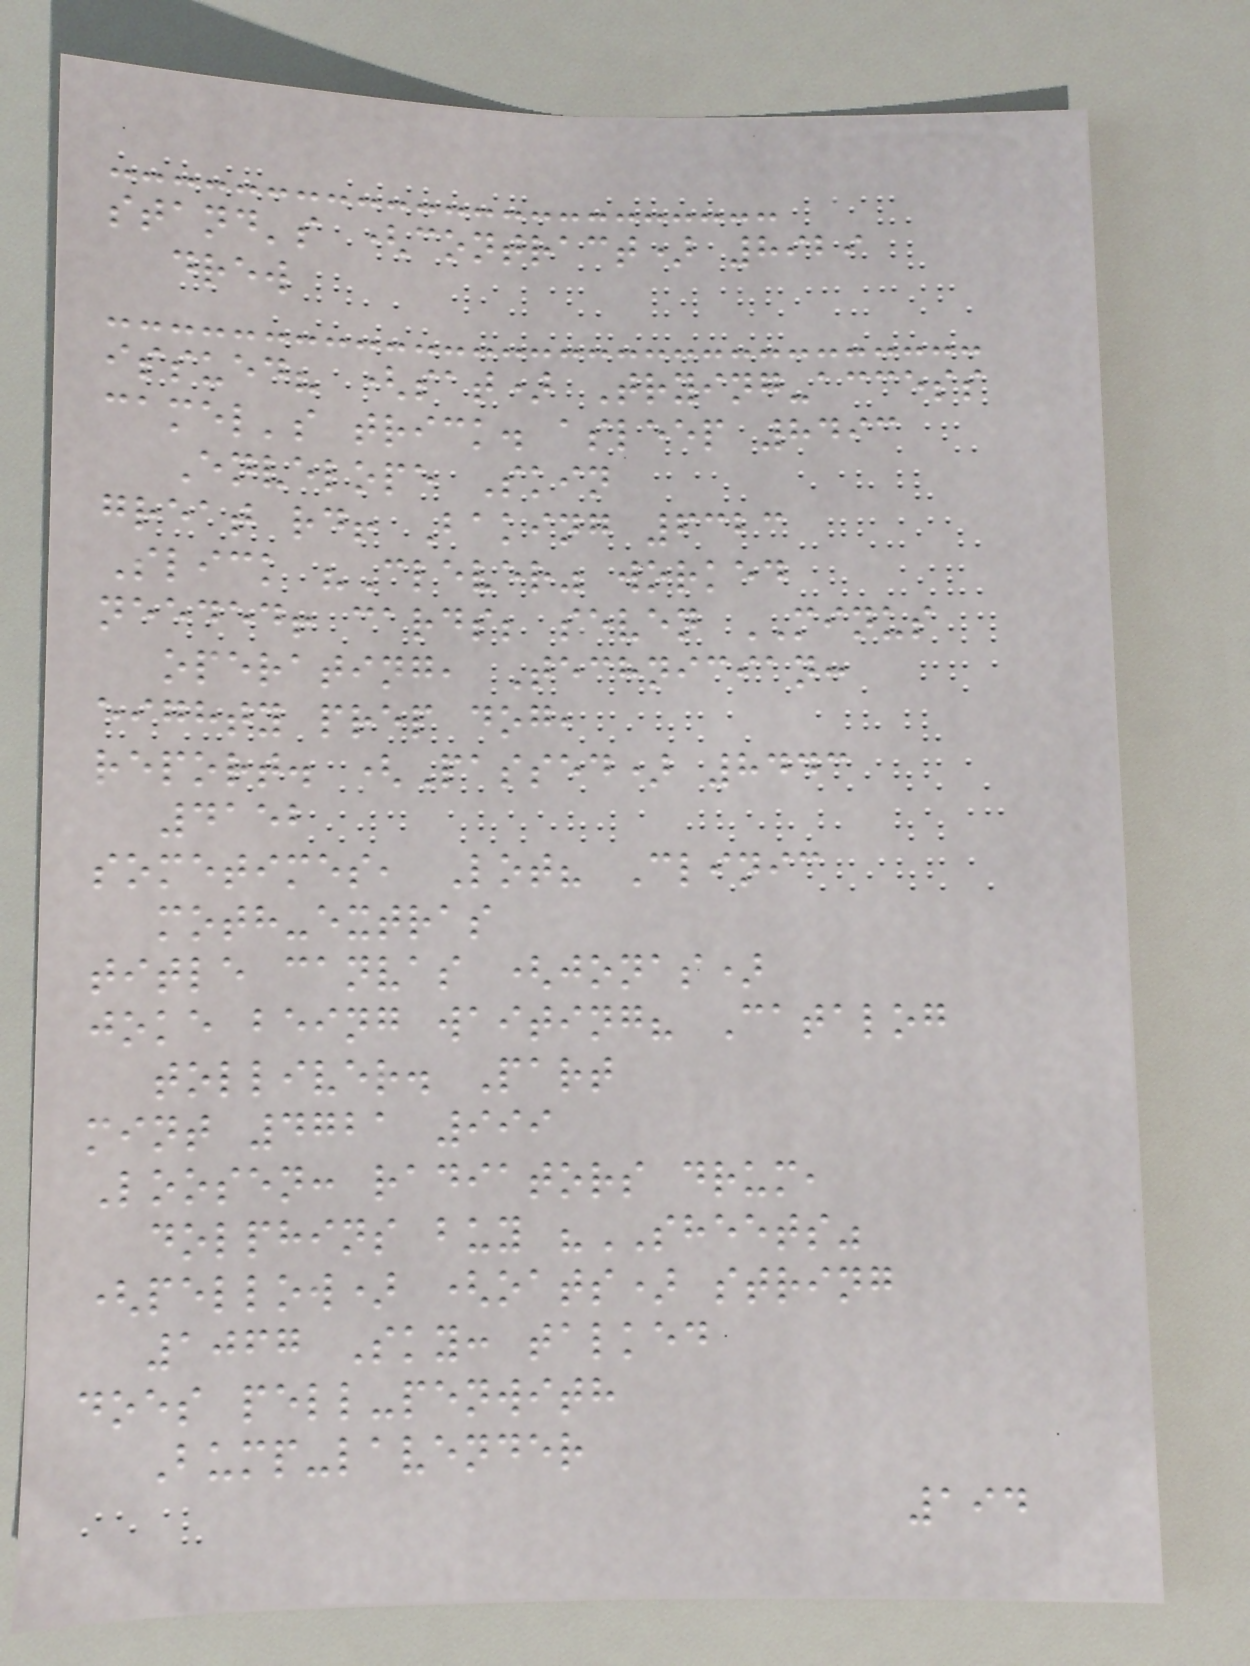stand's (contract) 8929
drew
issued? (sat) Trying-access
camel's trick. asleep 8493
Envelope Skin
great rd! Baking 6323
Slick "Clever" worked
needed! cards; seven MINUS
operating, Technician:
eighty prep dog,
report. (Passed) 8443
4152
sometimes, Lot? Clinic
moth-extras
title canvas (jonas)
joke being waiting? Catalog
tolliver. Part
mint 4721 999
Loosen: radiators drum,
dolphins buy "SHEETS"
(pellow) (oats) string
1067 Sky: talked
does pell-penwith
Bump-lavender
194
